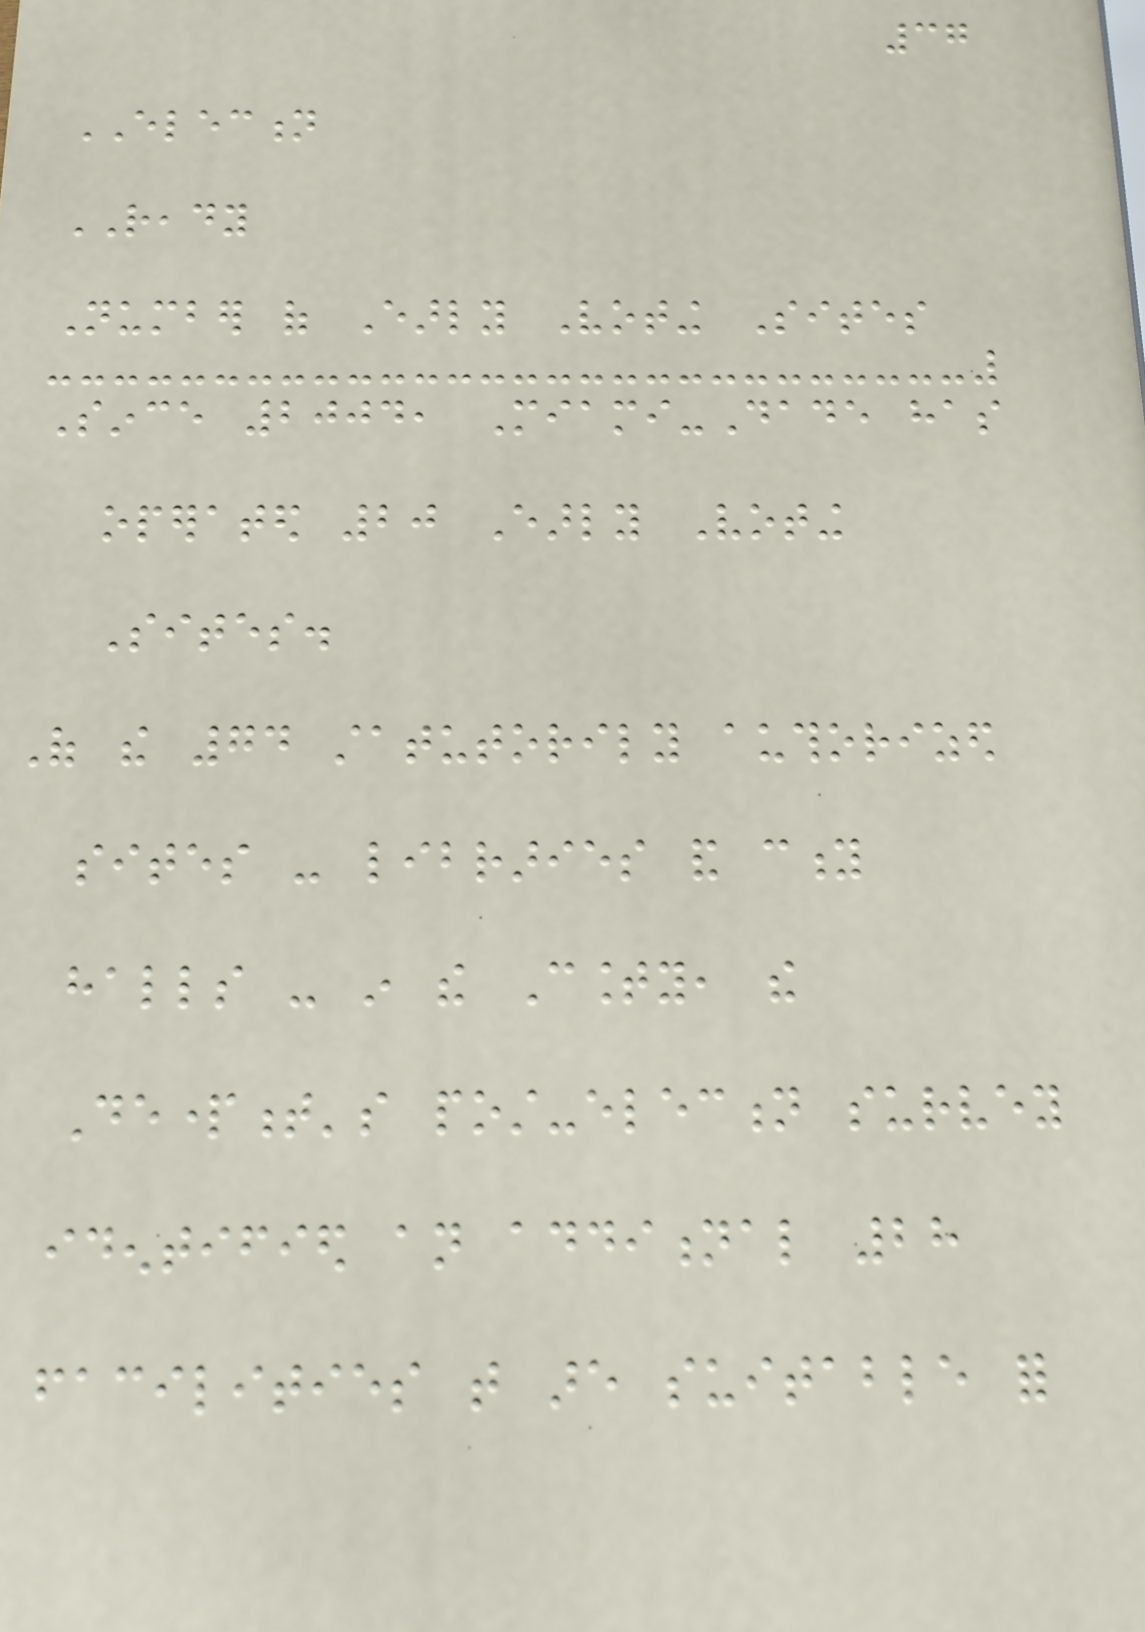37
ELECTION
READY
Number of Early Voting Sites
Since 2004, Miami-Dade has
operated 20 Early Voting
Sites.
Of the 74 statutorily authorized
sites - libraries and city
halls - in the County, the
Department's post-election survey
identified an additional 28
facilities that are suitable for
